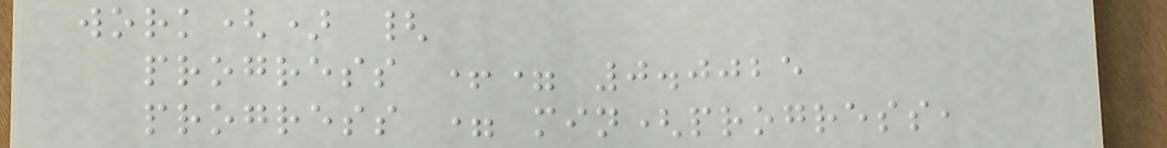work() {
progress += 0.0025
progress = min(progress,
